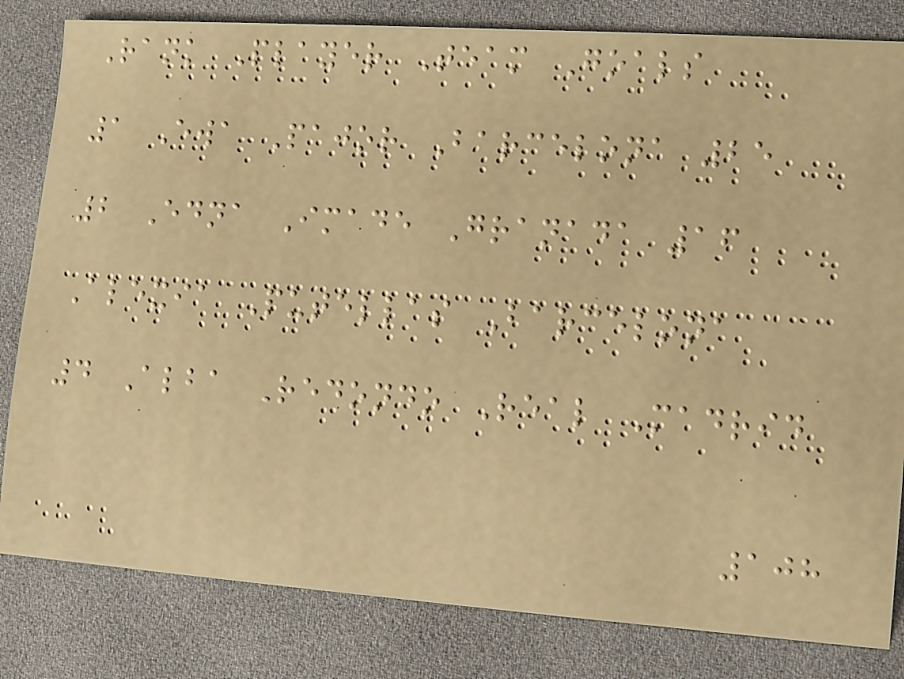Rank Player Team Goals
1 Ewa Pajor Barcelona 25
2 Edna Imade Granada 16
Alexia Putellas Barcelona
4 Alba Redondo Real Madrid
108
